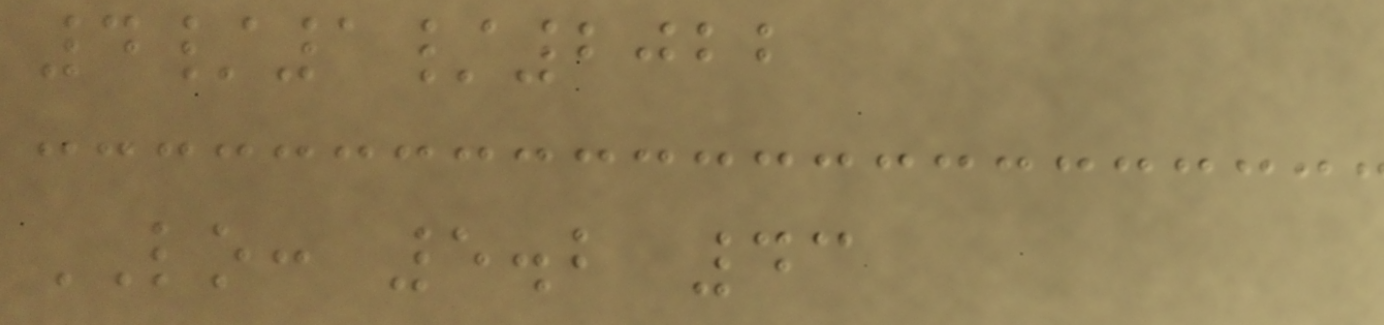4/1/2022
LO: 5.2 43
